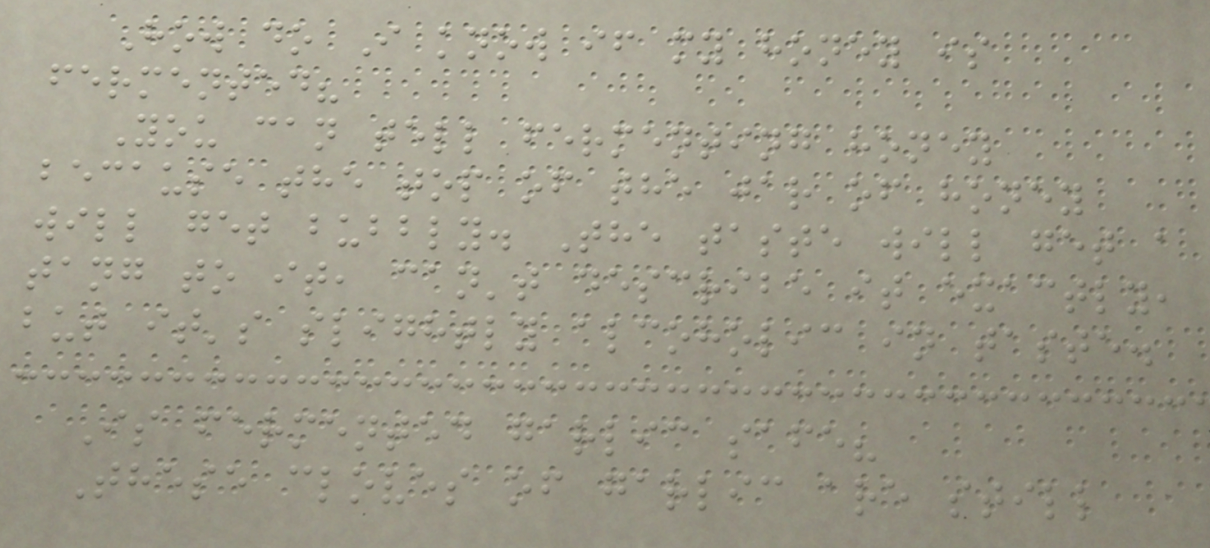How do I know if my honey is
fermented?
You can tell fermenting honey
because the top of the jar of honey
will get bubbly. The taste will get a
tang to it, can't describe it exactly,
but it's slightly alcoholic in taste.
Is fermented garlic safe?
These cloves of garlic are still
